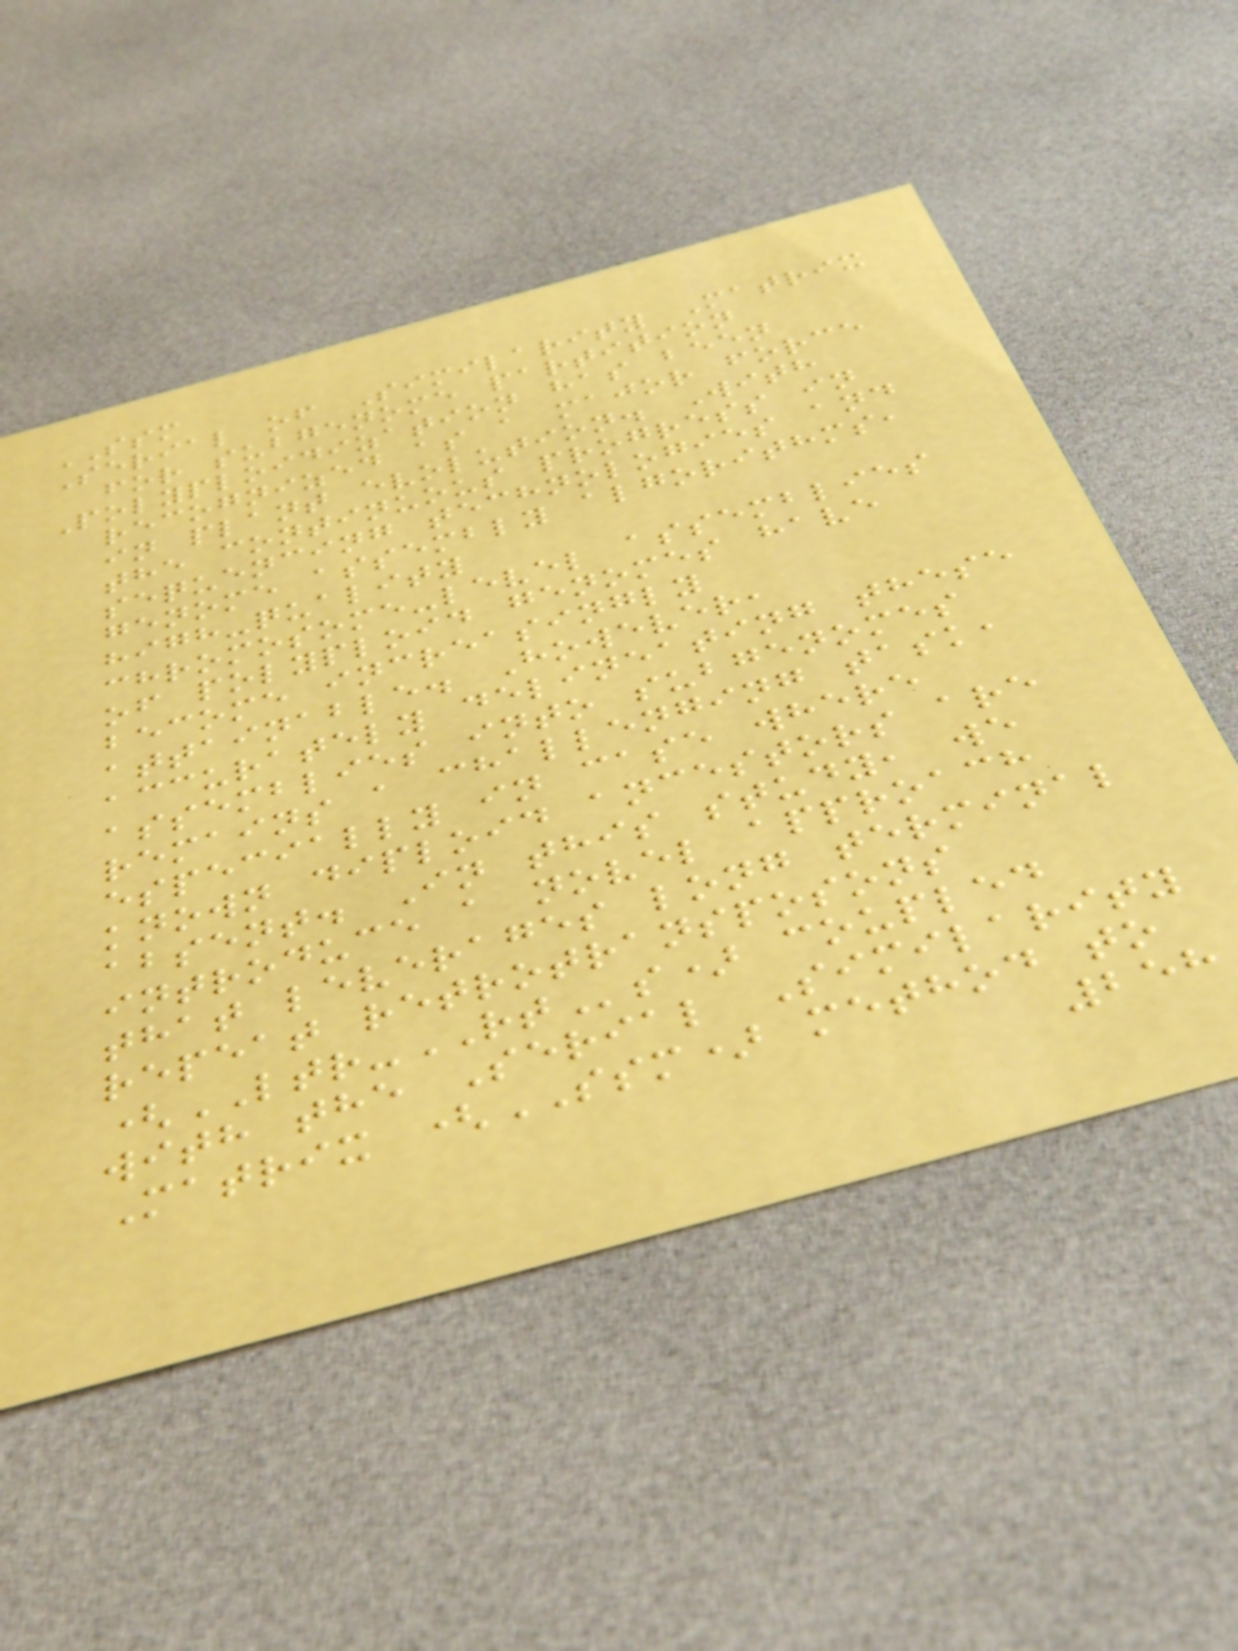SSM
Serial of Similarity Matrix
for subgenome partition
Polyploidization has been
recognized as a major force
in plant evolution. With
the continuous progress in
sequencing technologies and
genome assembly algorithms,
high-quality
chromosome-level assemblies
of polyploid genomes have
become increasingly
attainable. However,
accurately delineating these
assemblies into subgenomes
remains a challenging task,
especially in case where
known diploid ancestors are
absent. In this study, we
introduce a novel approach
that leverages long terminal
repeat retrotransposons
(LTR-RTs) coupled
with the Serial Similarity
Matrix (SSM) method to
258
